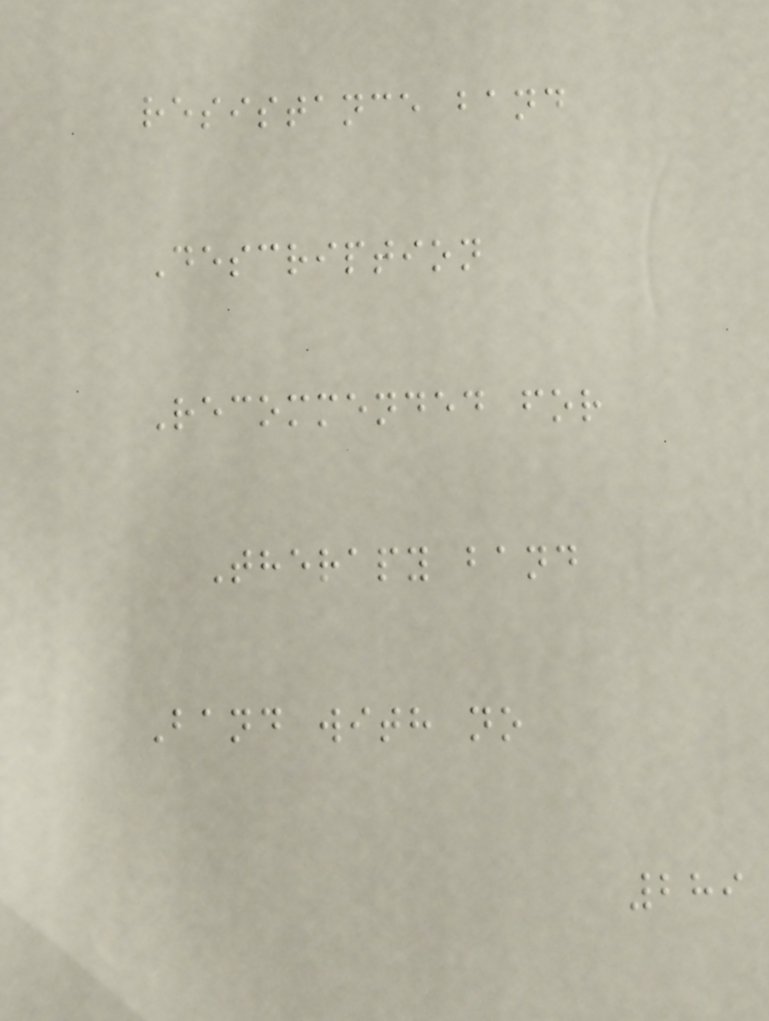resistance band
Description
Recommended for
Therapy band
Band with no
289
